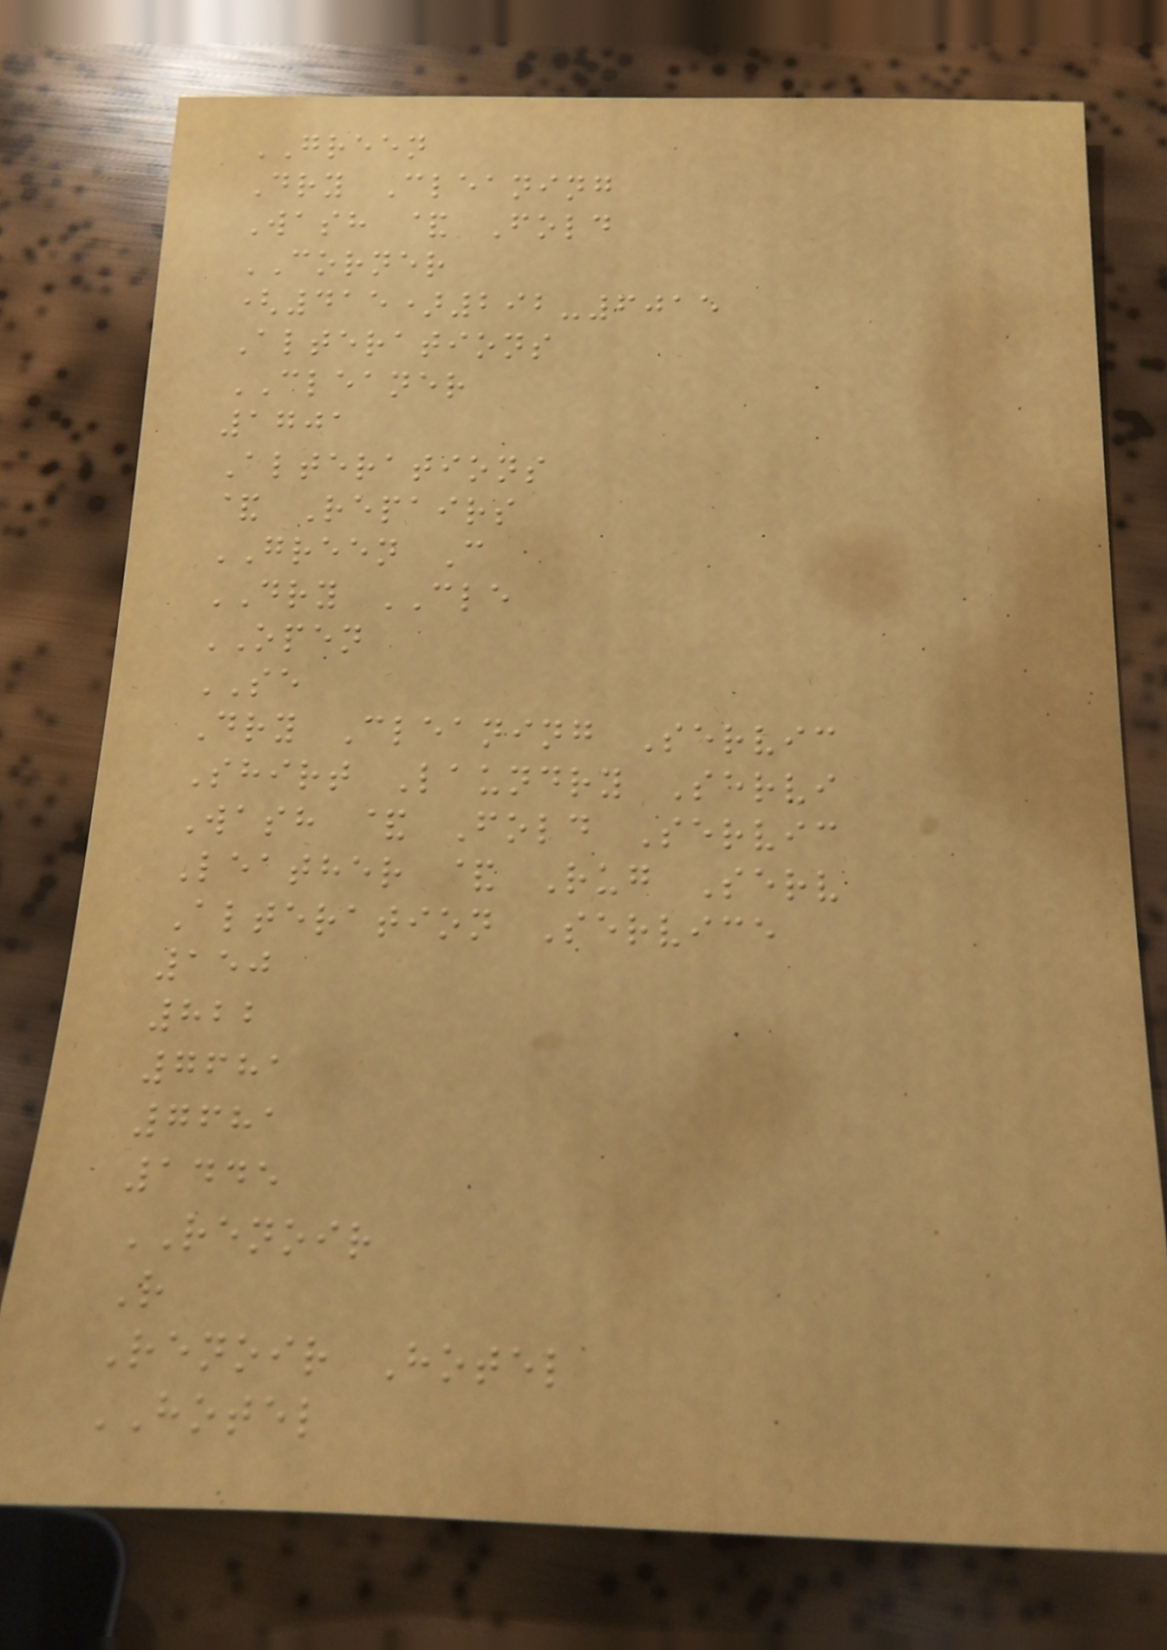GREEN
Dry Cleaning
Wash & Fold
CORNER
(415)292-6015
Alterations
CLEANER
1701
Alterations
& Repairs
GREEN C
DRY CLE
OPEN
SE
Dry Cleaning Servic
Shirt Laundry Servi
Wash & Fold Servic
Leather & Rug Serv
Alteration Service
150
822
7681
7681
1445
RENOIR
R
Renoir Hotel
HOTEL
